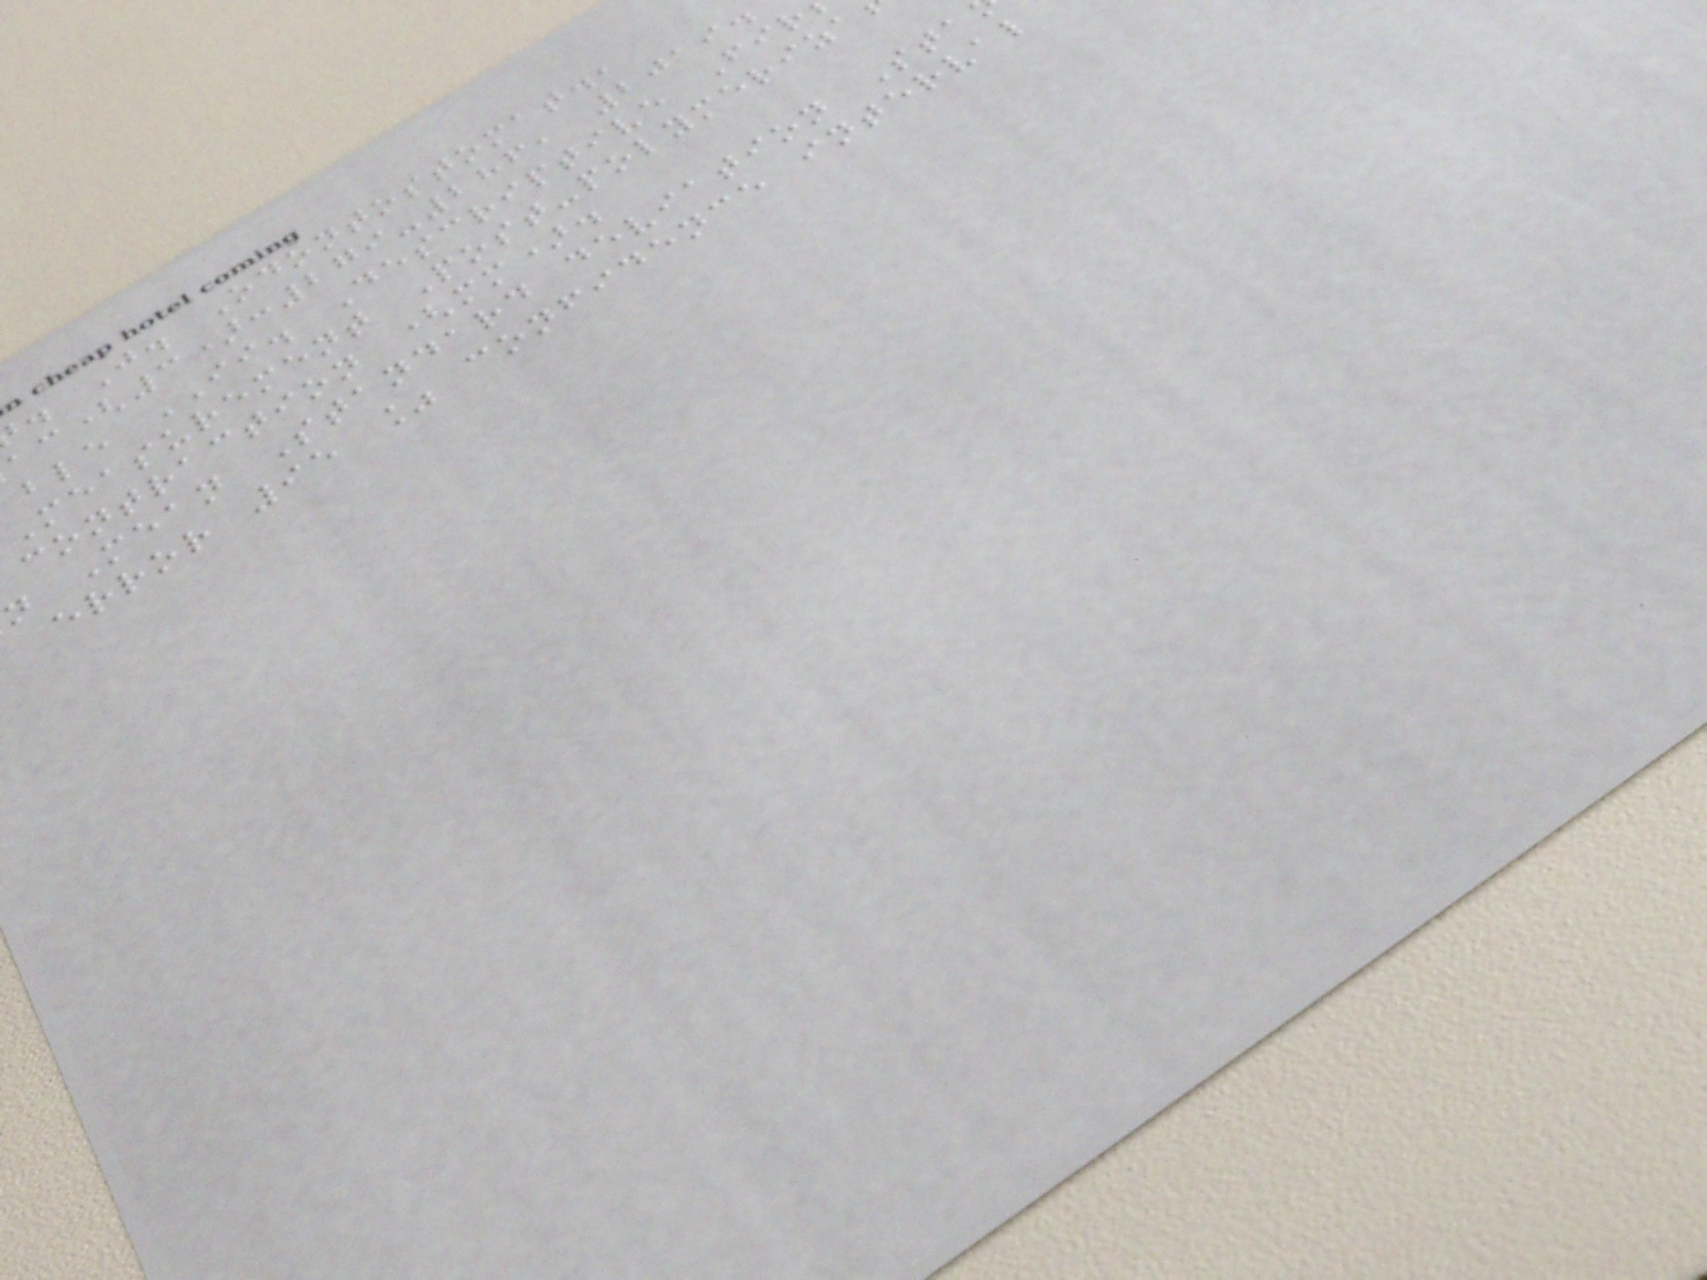. J. Odontostomat.,
(3):279-286, 2019.
ble II. Descriptive Fir
Measurement Post-polymeriza
contraction (mm).
n Mean Standard deviation Sta
error 95 % confidence interval
